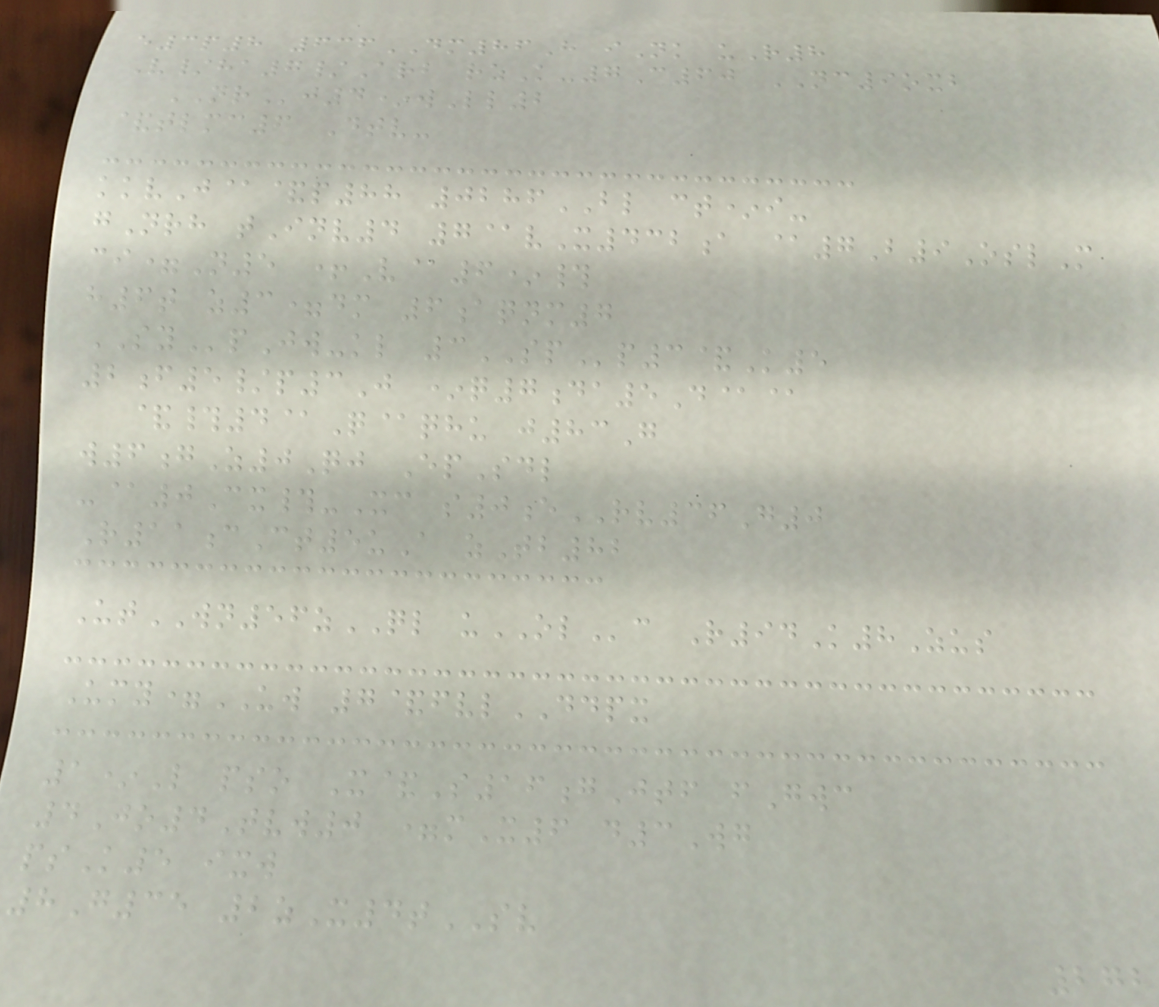e3p8 636DM86H iNk uR8
V/ha7/Arb rzK-7C60 NC9oxb
NRj4*wLl2
&tlmc6 Dtv-
kkvJ@&p88 0286BL ct*i-
gNrh tInv4 7@vX432a @7B9OslM
ci=N5 +V@6*#
h6t z3=dm 6aqnm7
SYpJw-kl 3SPp3&K5
2f5/p3J *q7da5D@@
&#4@Q@qhu j83G
w6gZ0Qj EpSdl
-@0Cx#-Xc s0eRV36G0
R11cCt5uA zTb82
UtWN56zQL uOLc R94K8Zus
Umy=UW 7&fvlDDPX
1*L pso X&S16gJtf fGwc
4Jo4Tvw0 =mX6 d3Wg
psK5 ixw
8G35 2zX4tSV
272
